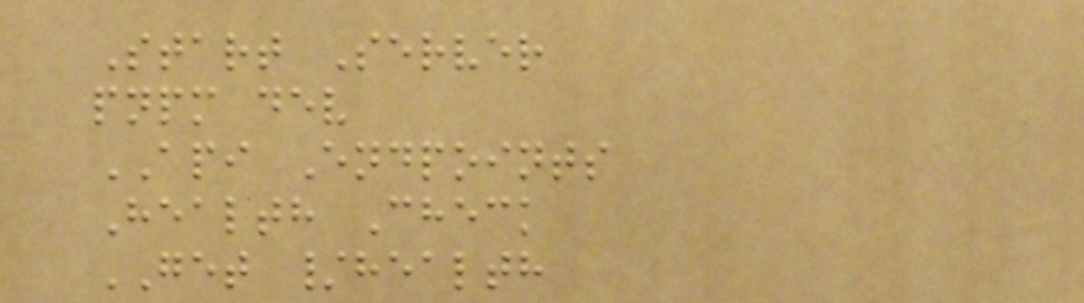Start Server
pnpm dev
API Endpoints
Health Check
GET /health
